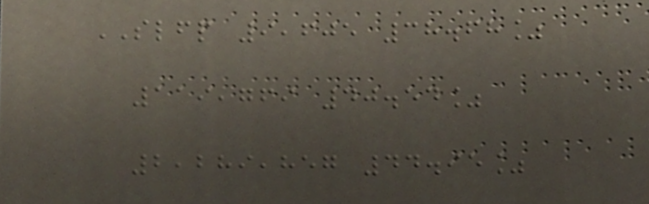SLFP 9,605 38.68%
119,769 40.54%
2,289,857 44.95%
